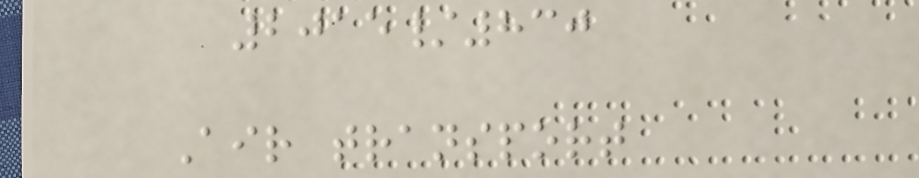2015/830
Air transport
